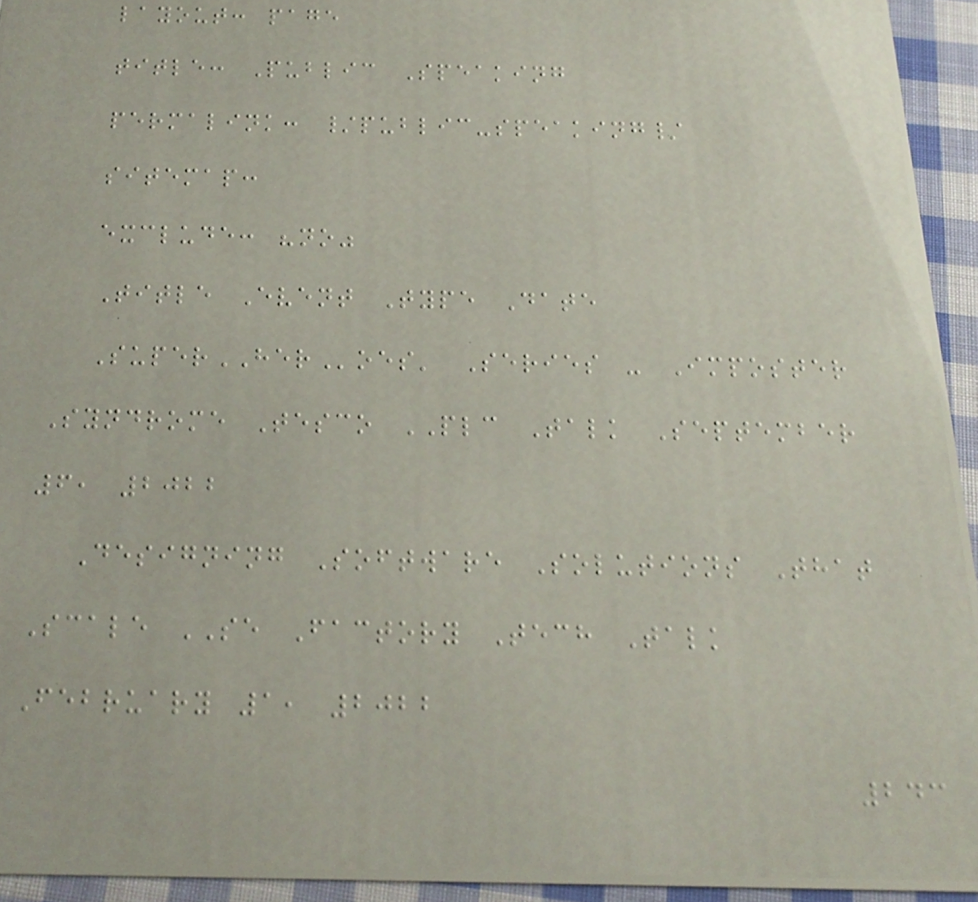layout: page
title: Public Speaking
permalink: /public-speaking/
sitemap:
exclude: "no"
Title Event Type Date
SuperHERoes' Series - Imposter
Syndrome Tesco PLC Talk September
6, 2022
Designing Software Solutions That
Scale SE Factory Tech Talk
February 1, 2022
243
